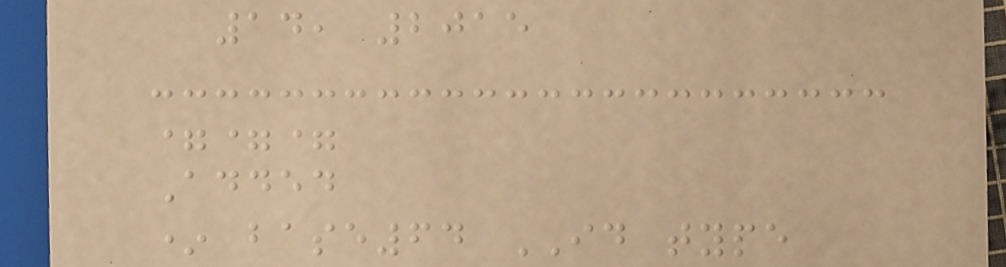14, 2015
===
Added
* base64 ID type
